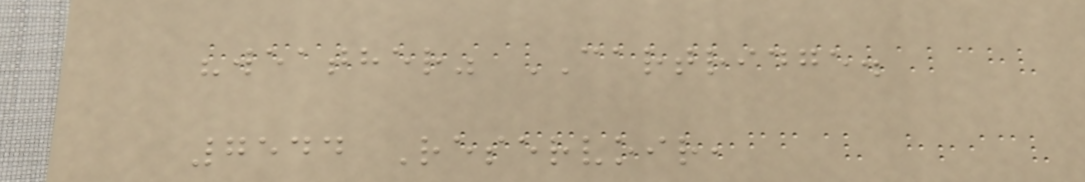"weather" CARTRIDGE.
7544 Reservoir,
